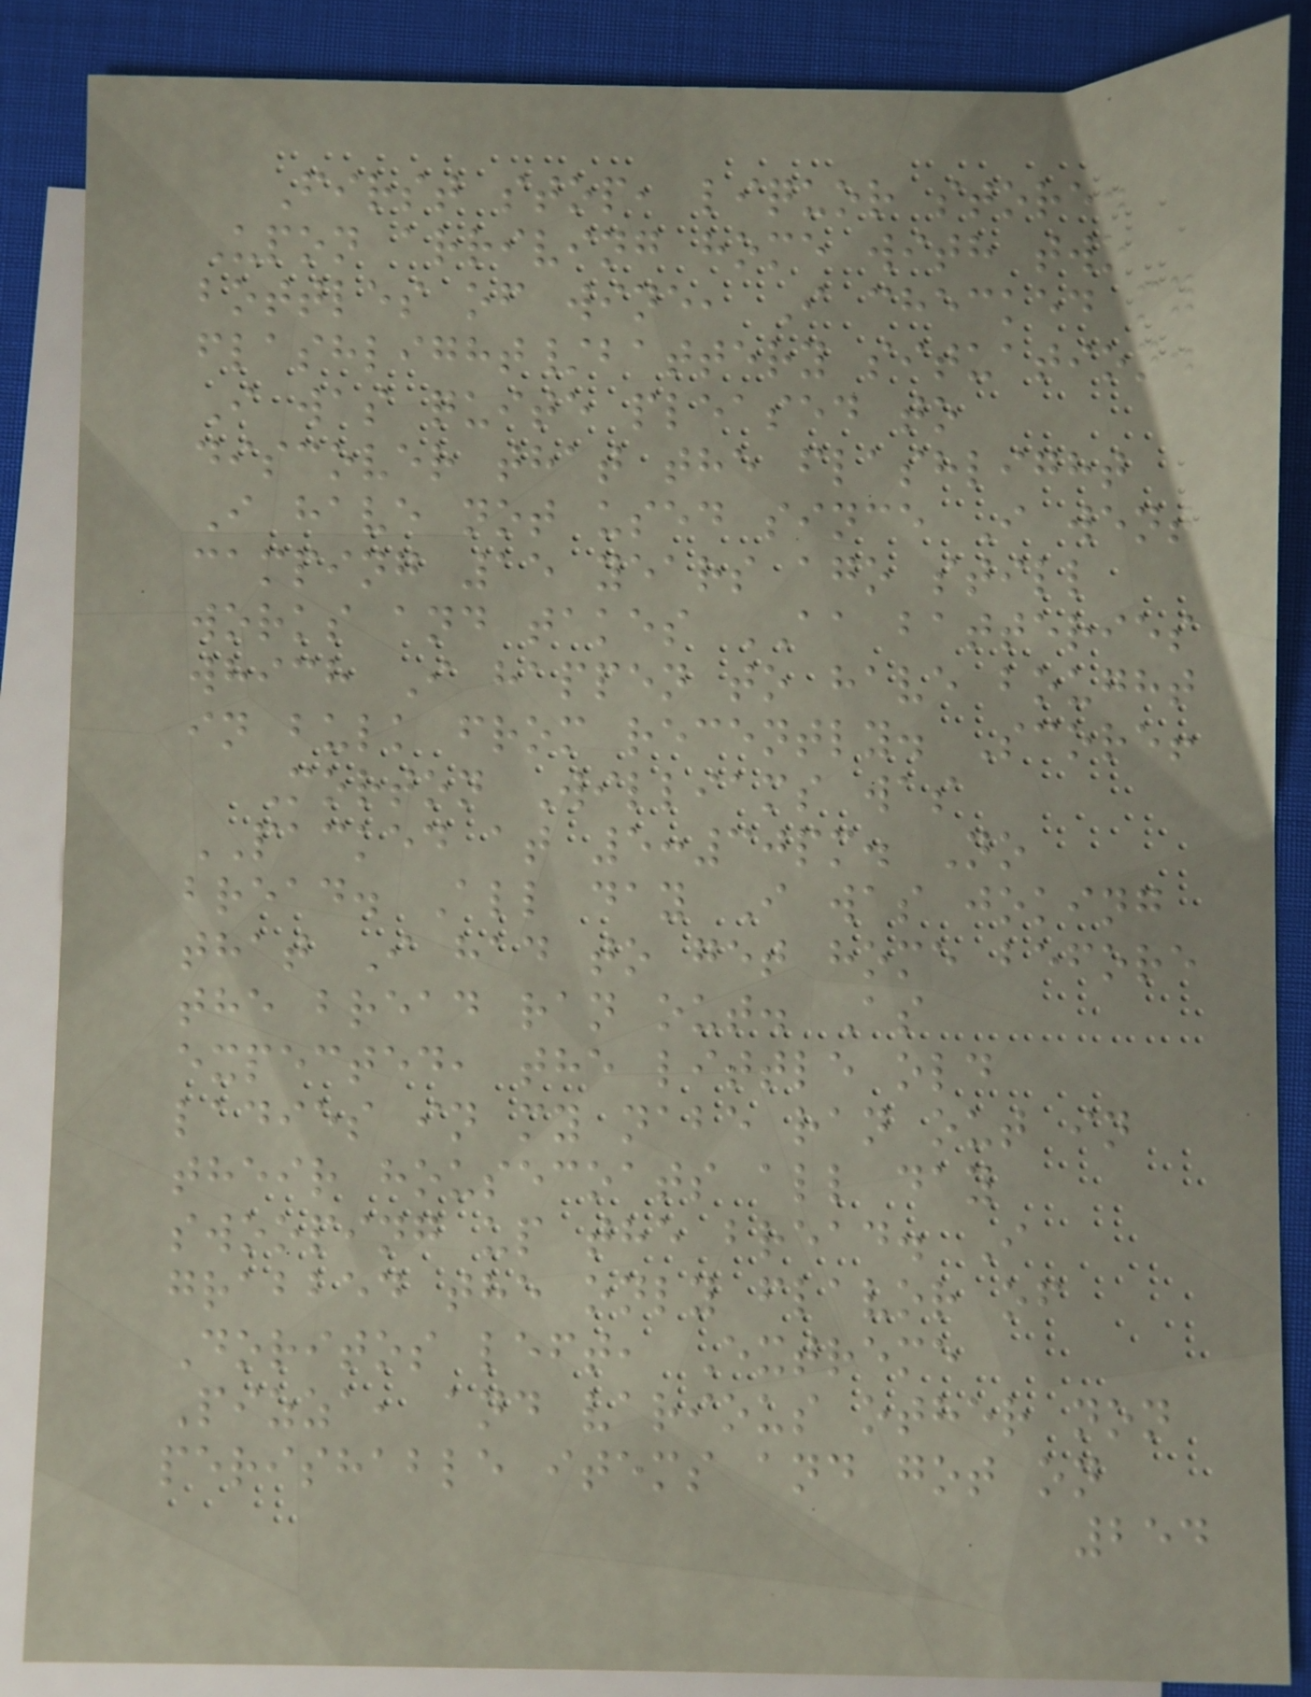First stop, liquor store.
Upon arriving home with two
bottles of wine, I checked my
flashlight/battery situation.
I was quite pleased to
discover that the flashlight
I have not used since I went
camping 15 years ago still
works and takes AA batteries
which I happen to have bought
in bulk from recently. Score!
Morton Williams was
PACKED at 5:30pm. No
bread. All day I was joking
that I had to get home before
the bread ran out. As
expected, the little old
ladies in my nabe ran out in
their housecoats all day
swooping up the bread. I
grabbed the only flavor of
Doritos left, Extreme
Pizza, and various other non
perishable items and got on
254
